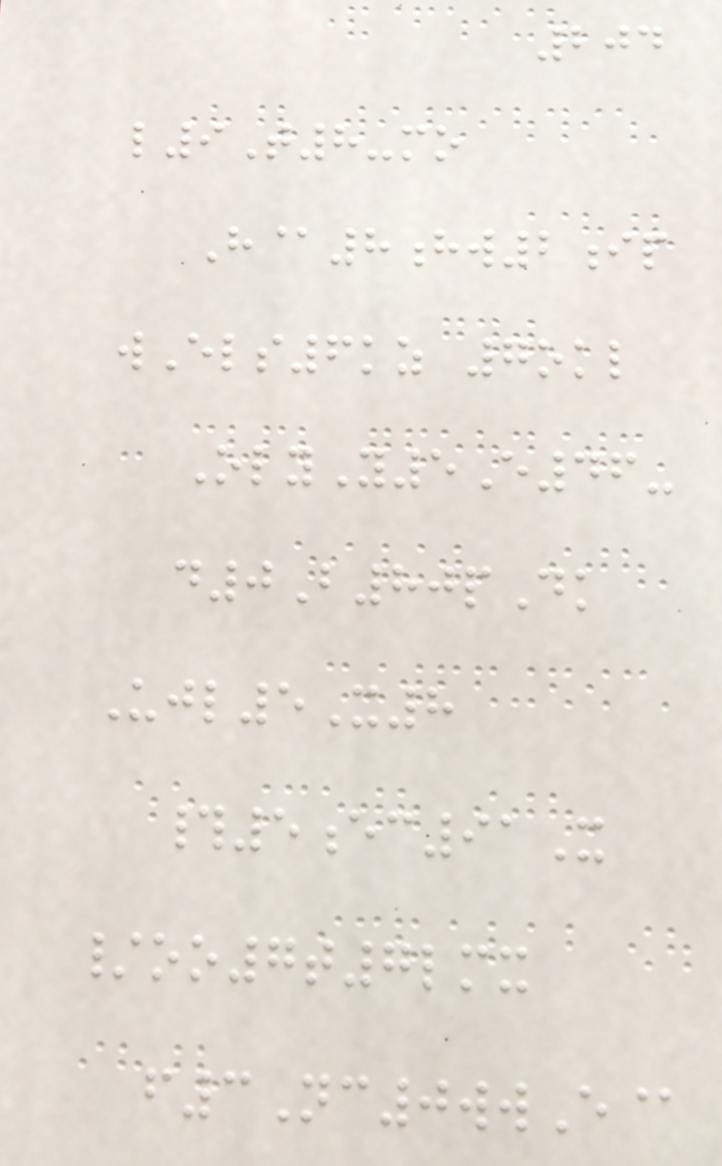204
l9T8-mo
H@8hw2ip
wEls6kz 7okl
OlyY5E46-
d0B80pDk
Ujl5X8
#5ec91X
/oo7t7lmx
f3Nc0wwE@
